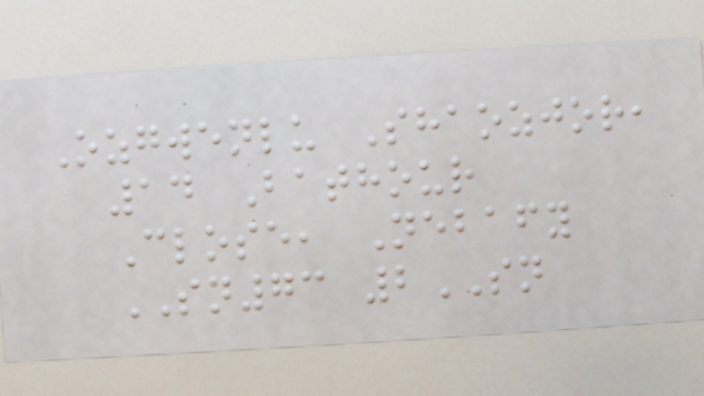Ozgwenlu Shaozjor,
14 Bathour
Close, Nebafy
SN73 2SN
